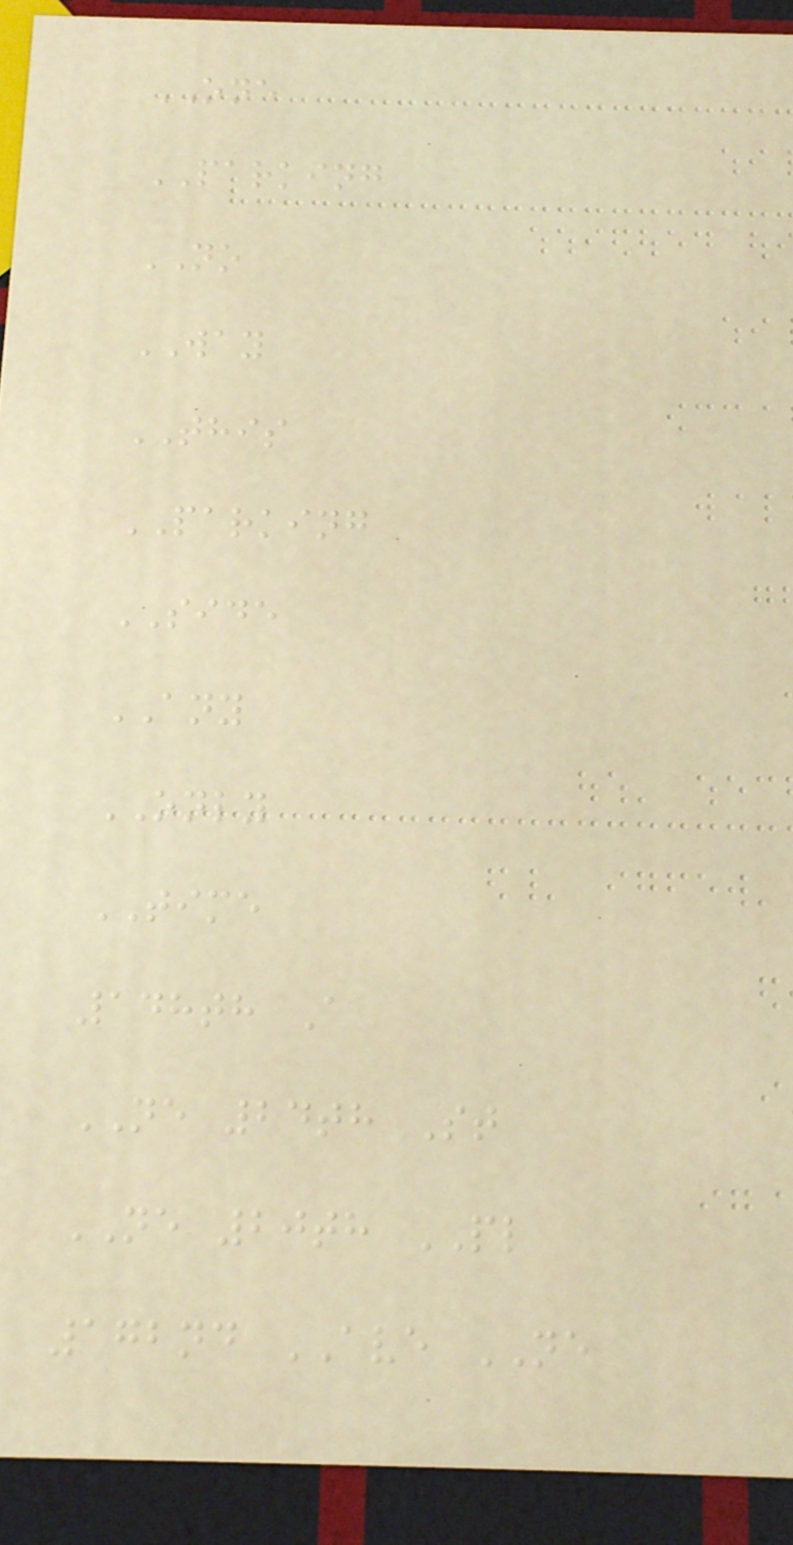ONE
PARKING
NO
WAY
THIS
PARKING
SIDE
ANY
ONLY
TIME
148th A
NE 24th St
NE 20th PL
172nd AVE NE
